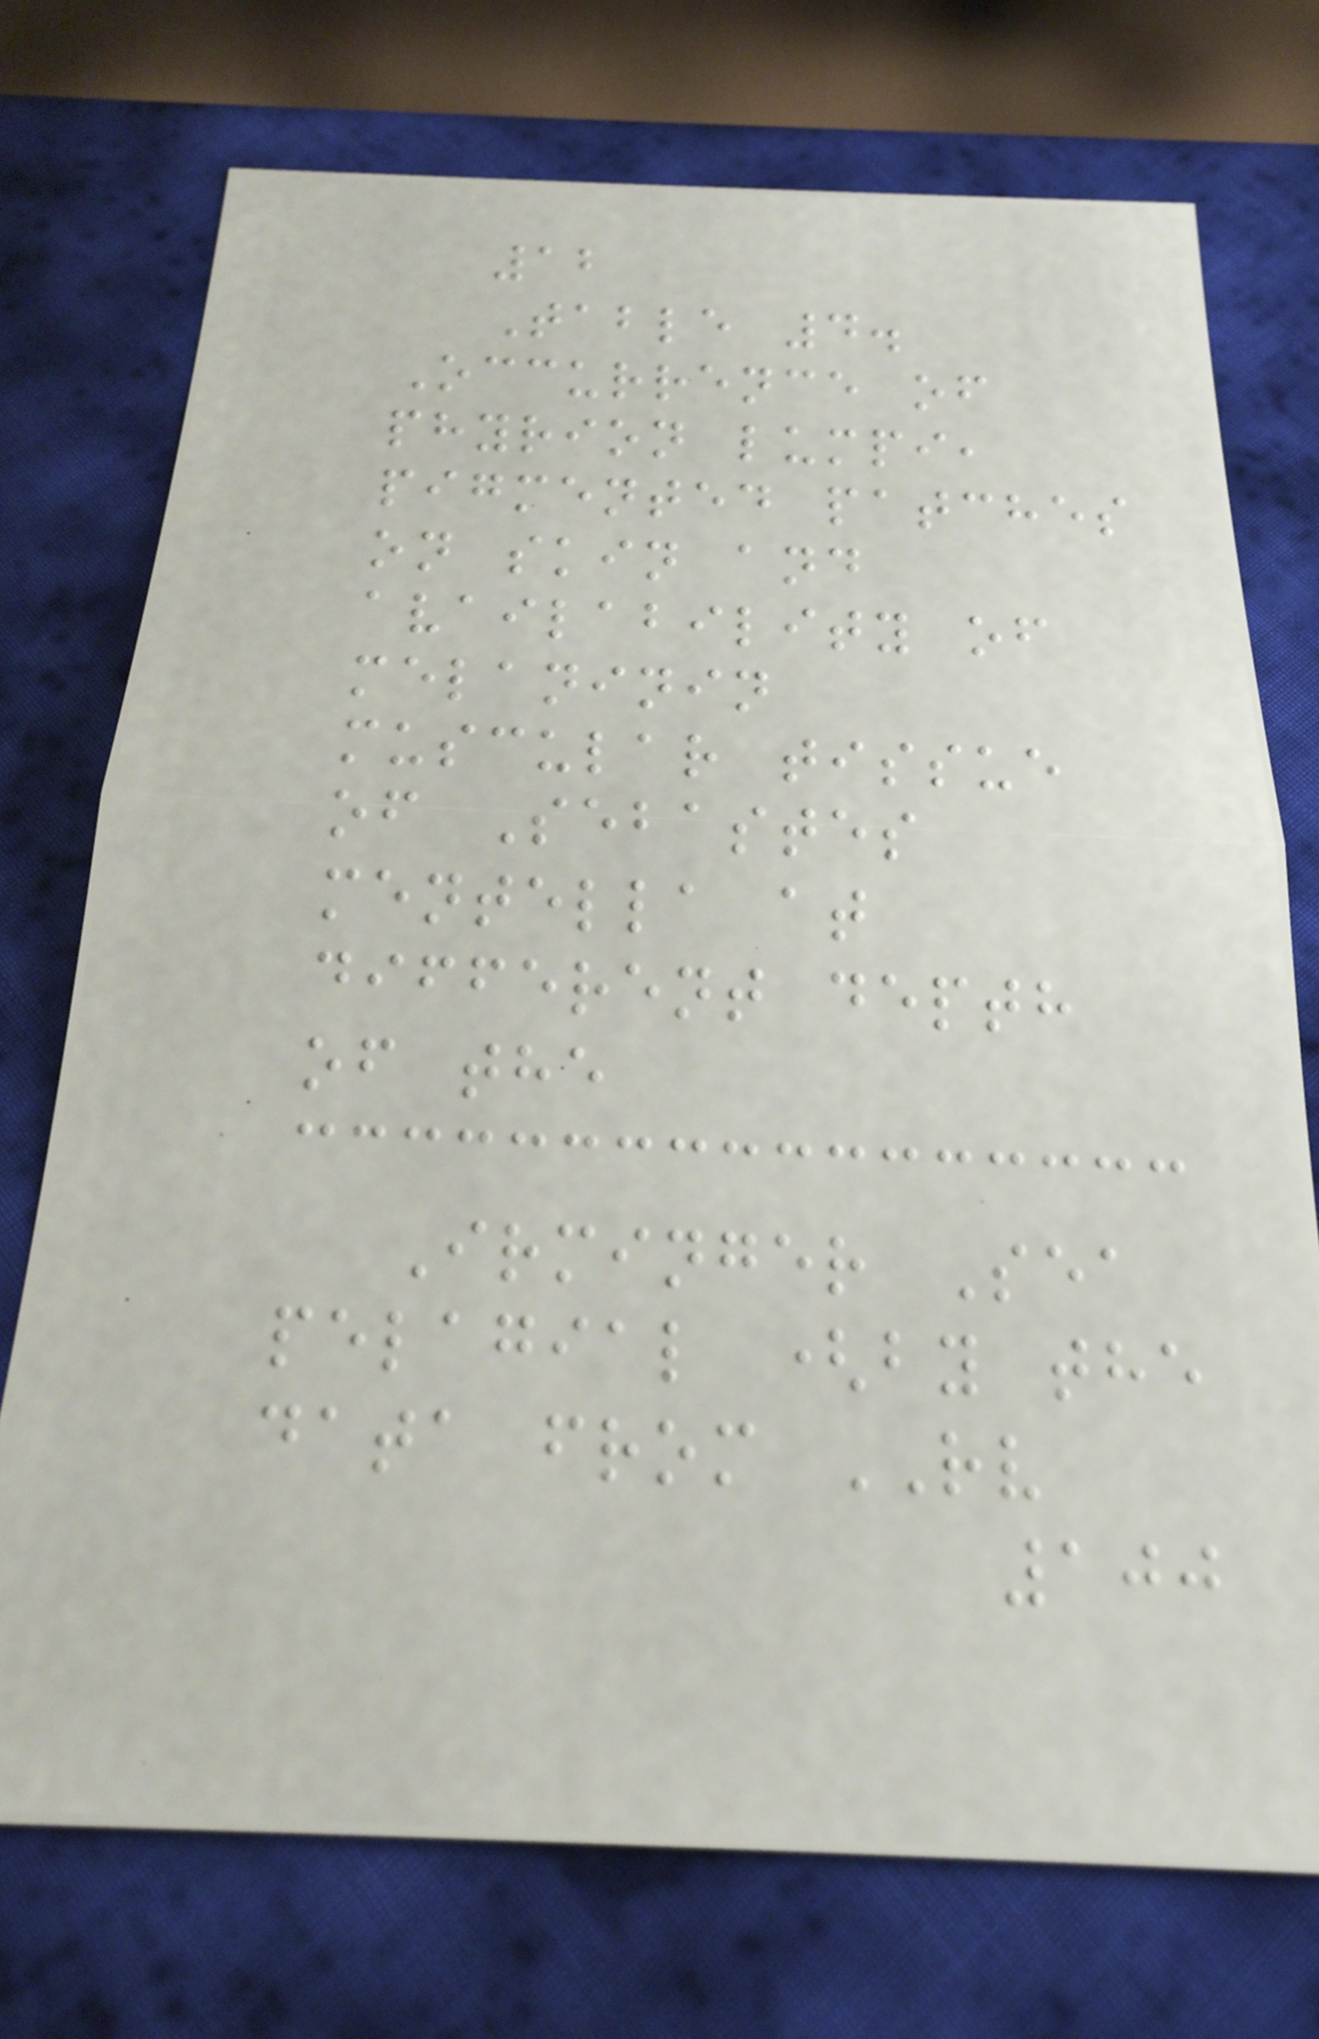12
Table 4.
Occurrence of
phyrion lumpi,
pigmented patches
on skin and
availability of
melaninin
muscular tissue
of Sebastes
mentella at
different depth
of the
Irminger Sea
pelagial (by the
data from RV
100
